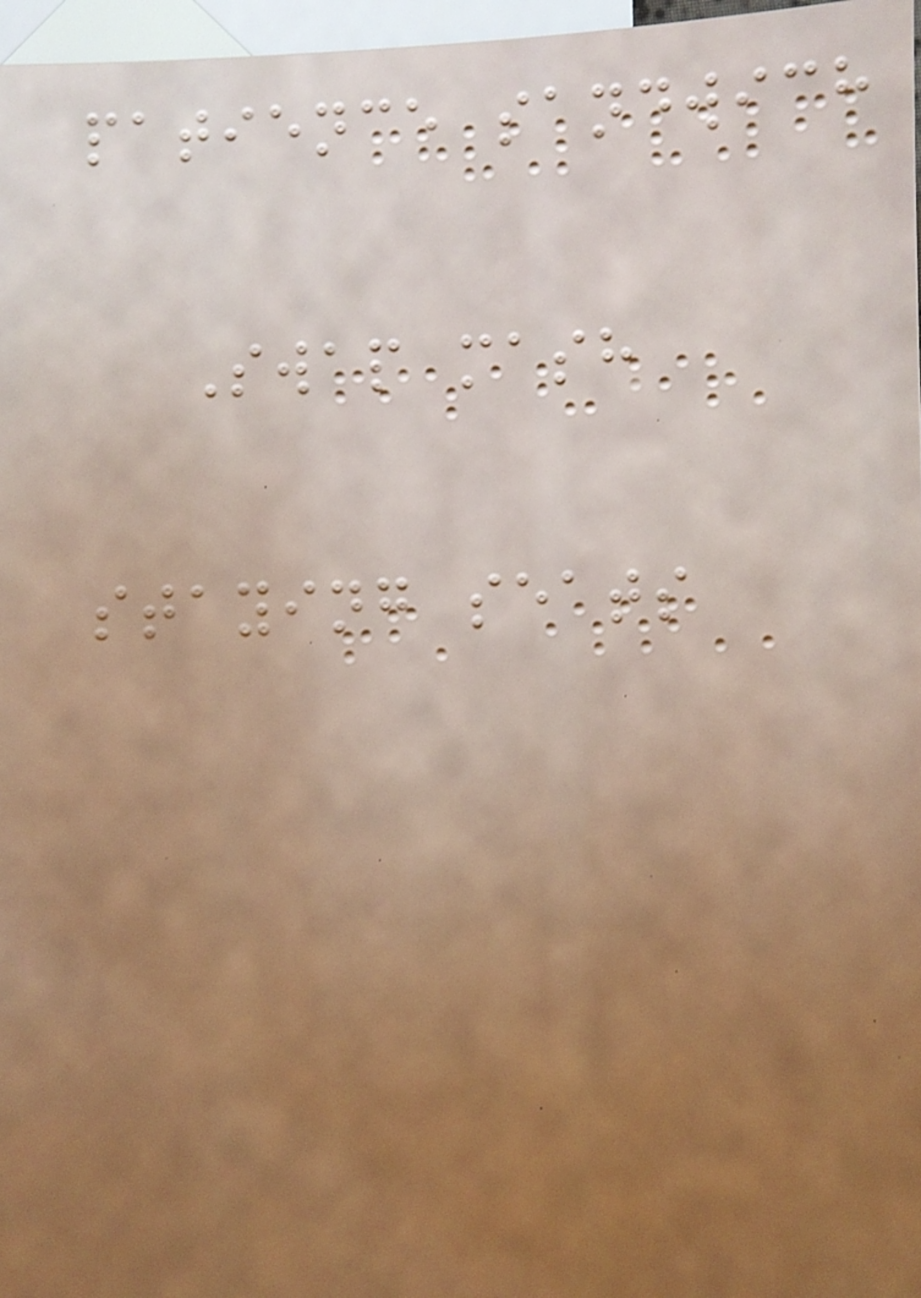patience sandwich
Swap mash
staying seats
